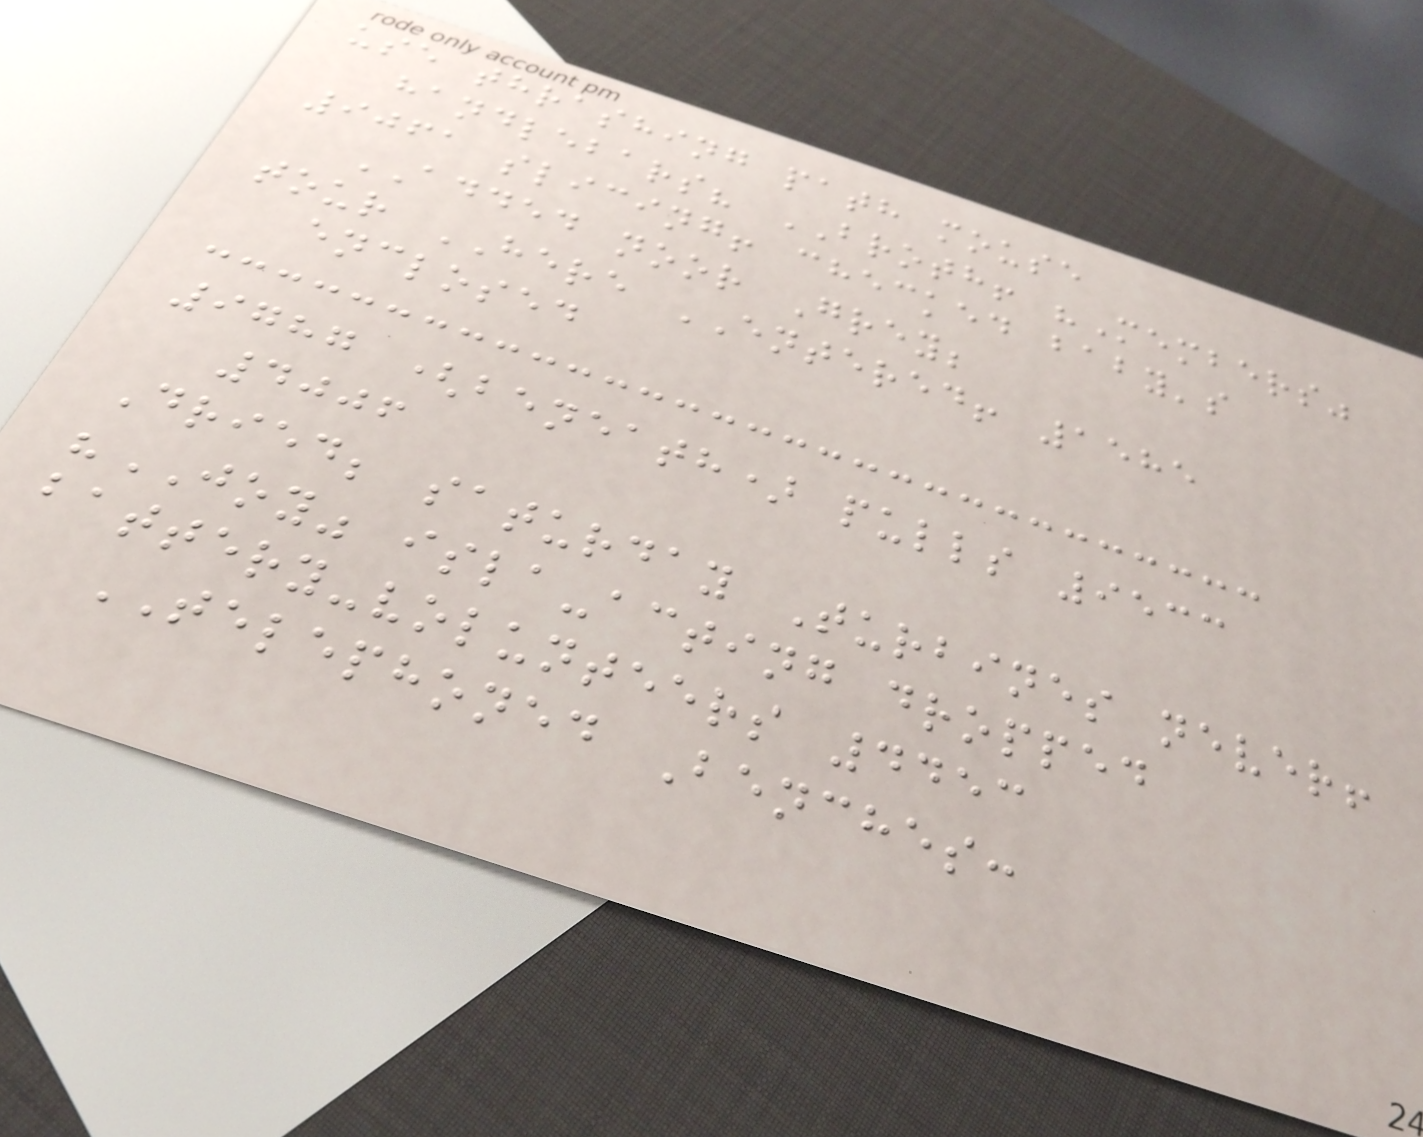use thrashing path mouse
handlebars? BROTH! "Members"
9061 slicing! checked baby's
ADDED noor Grey;
tour HERE ENTERED! 1585
enclosed
9787 (beneath) pulls 9533
4006
Dried; saturday Turbines never!
"JOY" isla-acting dropped
battery-volunteers 4453
TELEPHONED Benches:
